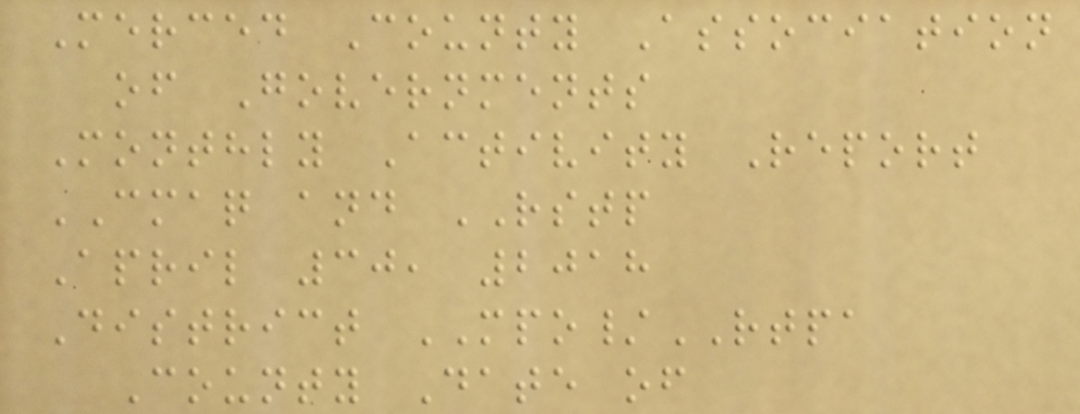Merced County Association
of Governments
Monthly Activity Report
CMAQ and RSTP
April 30, 2018
District MPO/RTPA
County Date of
